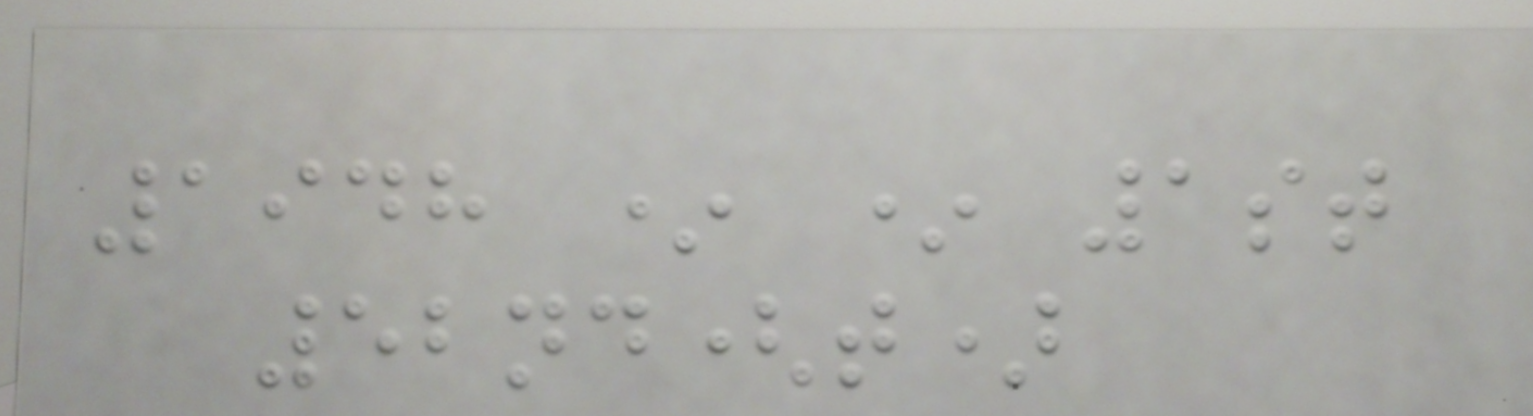1948 * * 1st
52nd(t)
